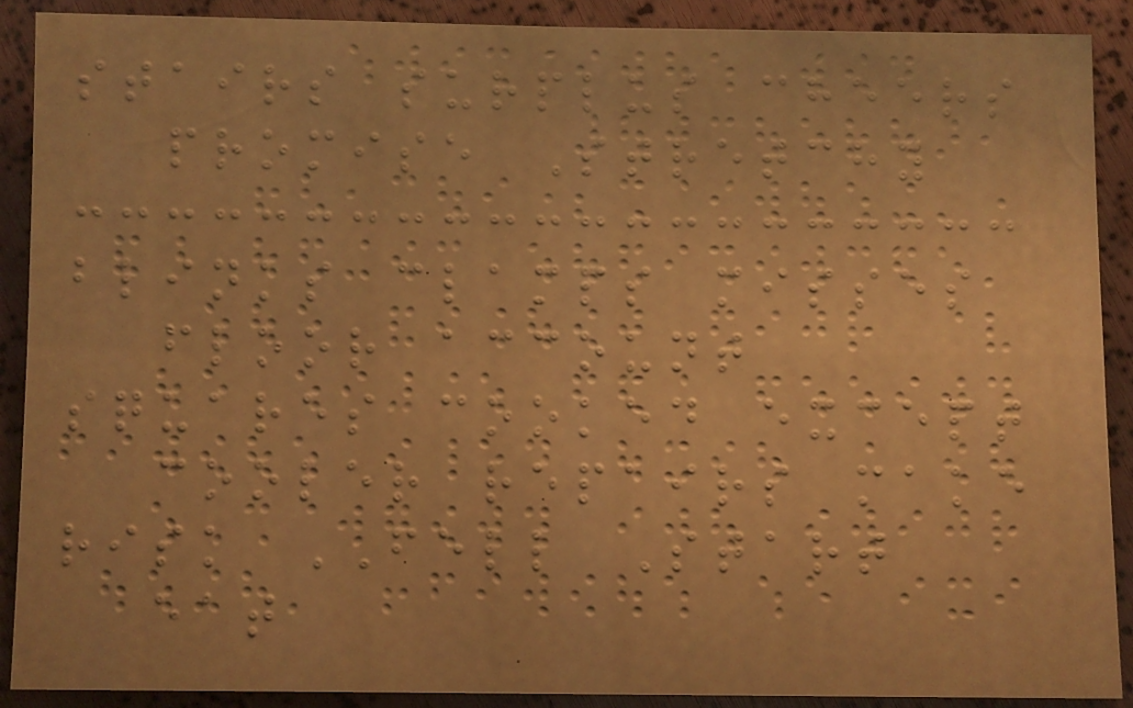stairs surplus cheers
promise Stretchy
blinks clamps misses
floor account
squares cooked except
cooler repairs make
risk FELL Start
eat
